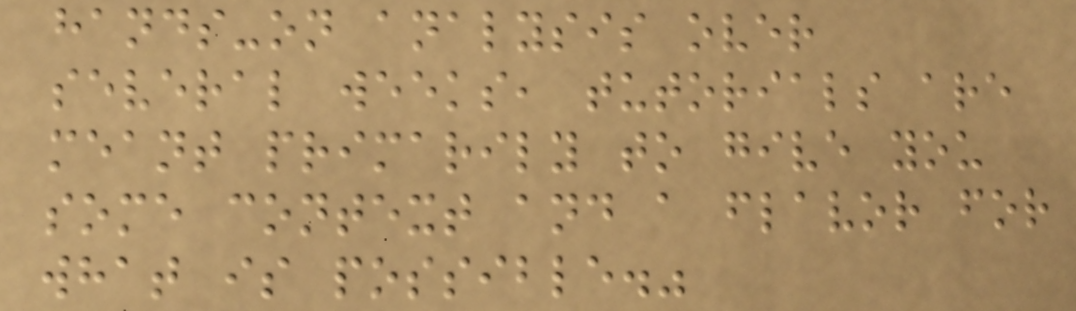hands-on analysis over
several weeks, tutorials are
meant primarily to give you
some context and a flavor for
what is possible."
